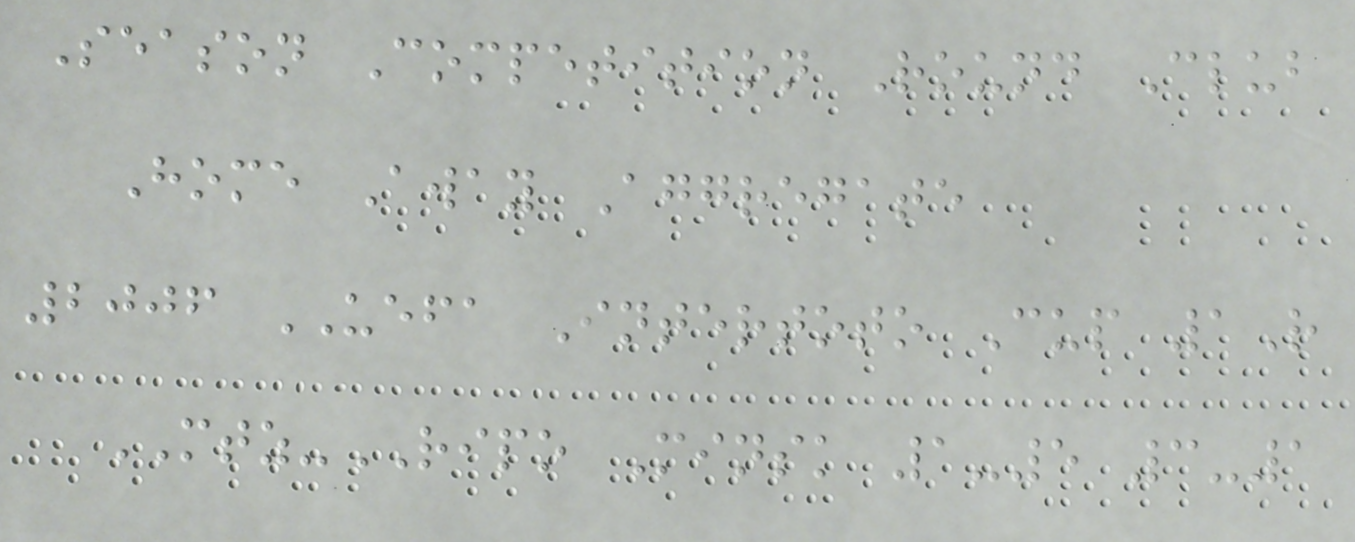Season Competition Round Club
Home Away Aggregate
2006 UEFA Intertoto Cup 1R
MTZ-RIPO Minsk 1-5 3-1
